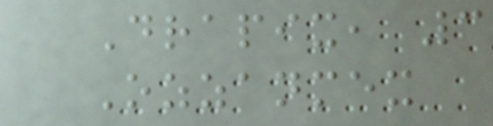Drapix, 3
Ozzanmex
